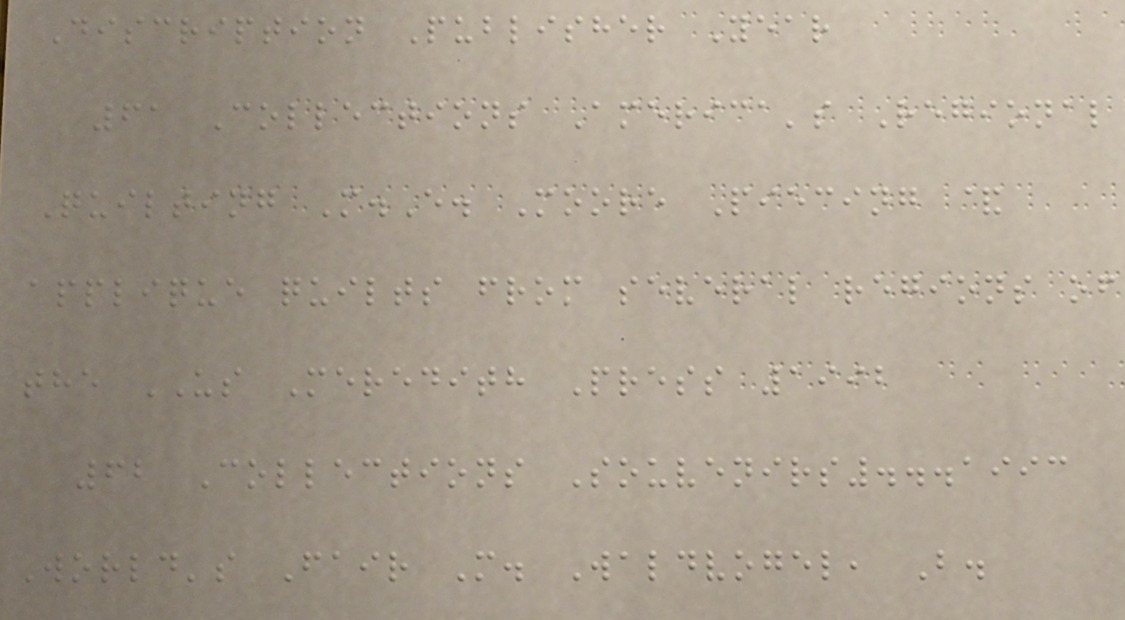Discription Publisher Year
61 Collections America's Regional
Quilting M.E. Moore Piecing &
applique quilts from several regions of
the US Meredith Press 1992
62 Collections Souvenirs...1993
World's Fair M. Waldvogel, B.
